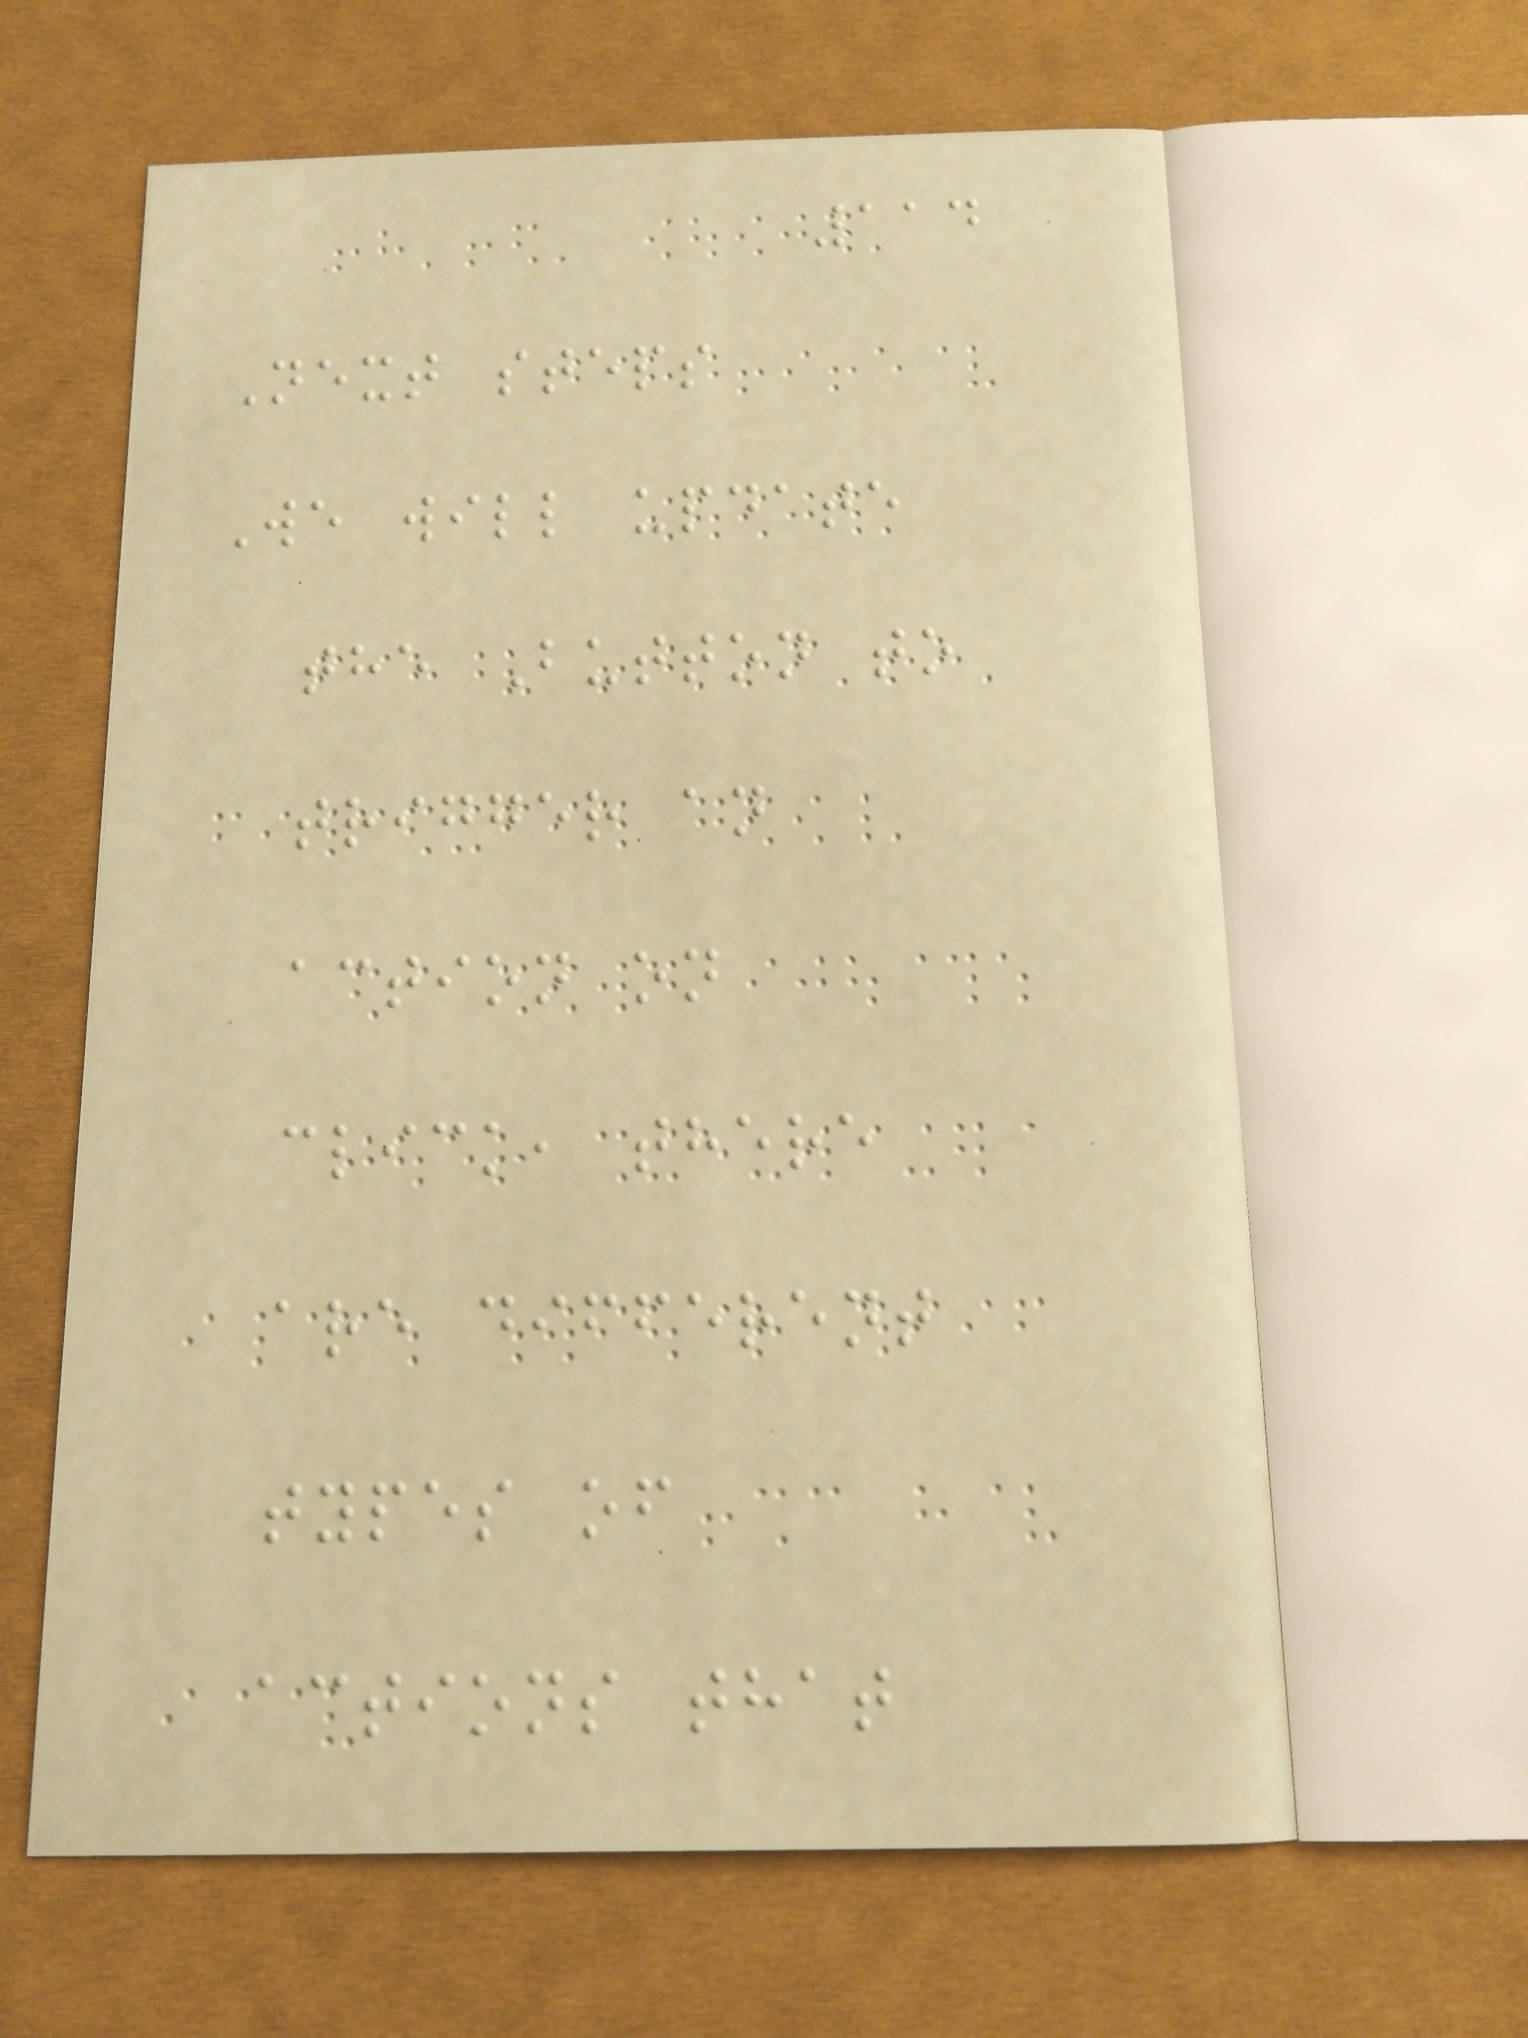114
Next steps
We will update
the Button to
trigger an
action on
click, there
are different
types of
actions that
